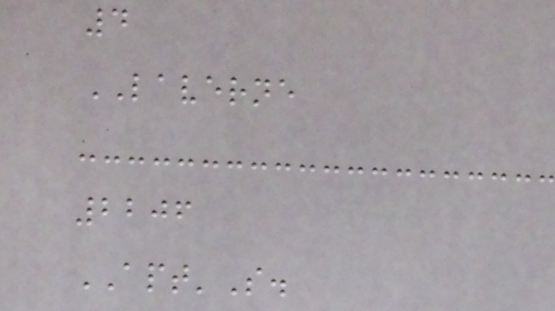4
LAVERNE
2206
APT'S.
